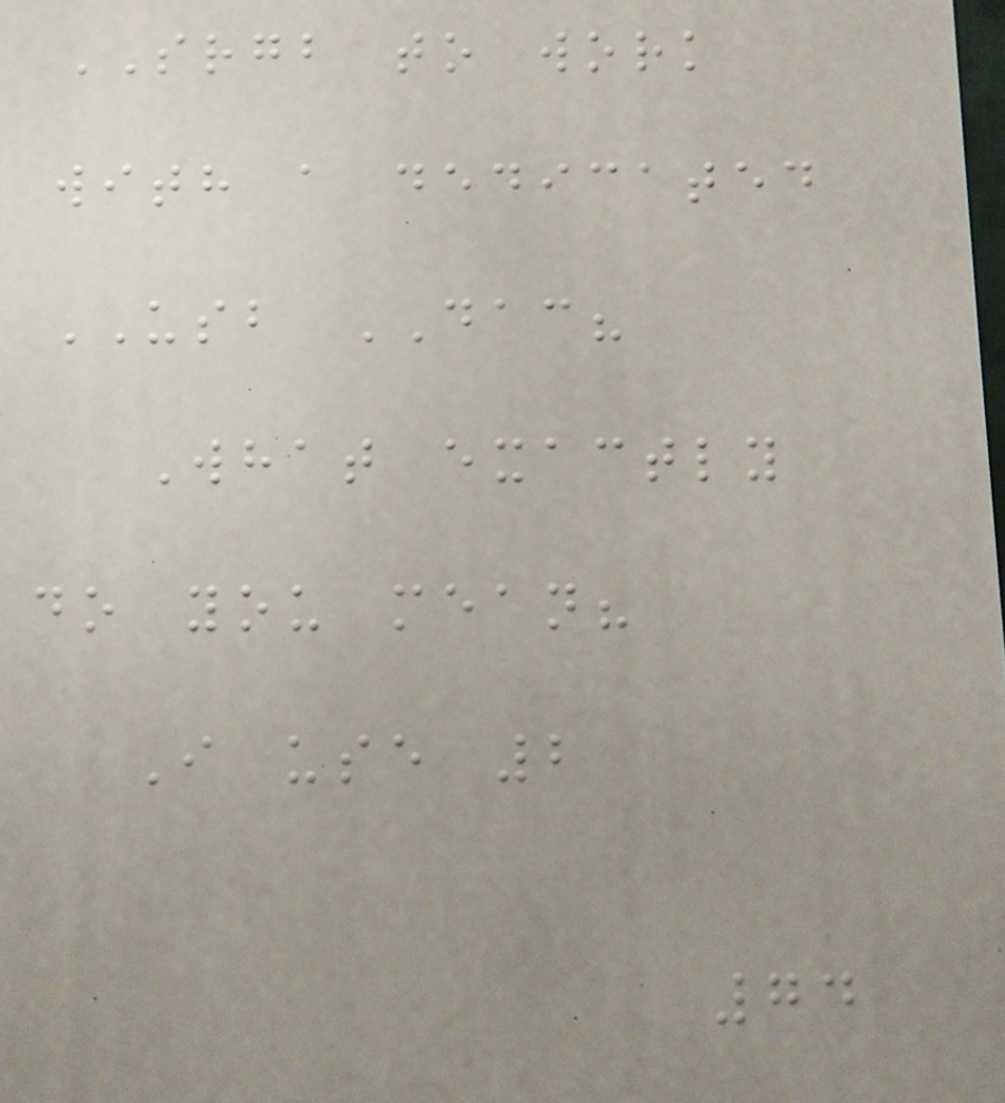SRGB to work
with a dedicated
USB DAC?
What exactly
do you mean?
I use 2
74
